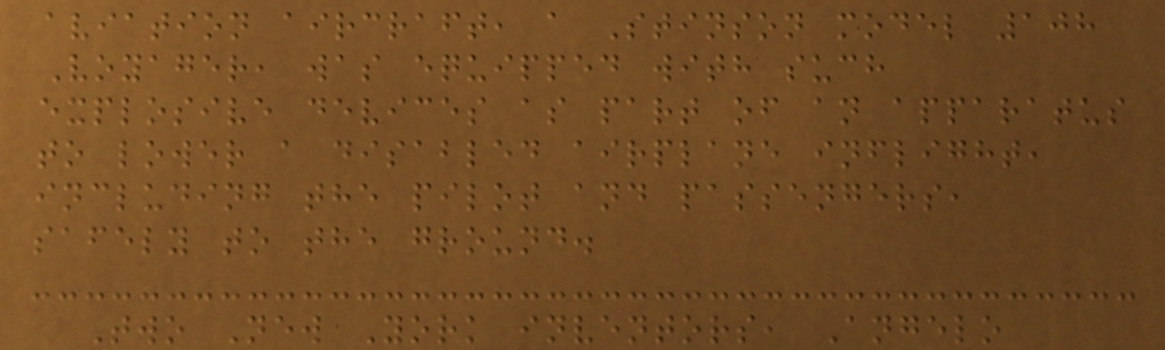aviation aircraft, a Stinson model 108
Voyager, was equipped with such
explosive devices as part of an apparatus
to lower a disabled airplane inflight,
including the pilot and passengers,
safely to the ground.
Two New York inventors, Angelo
